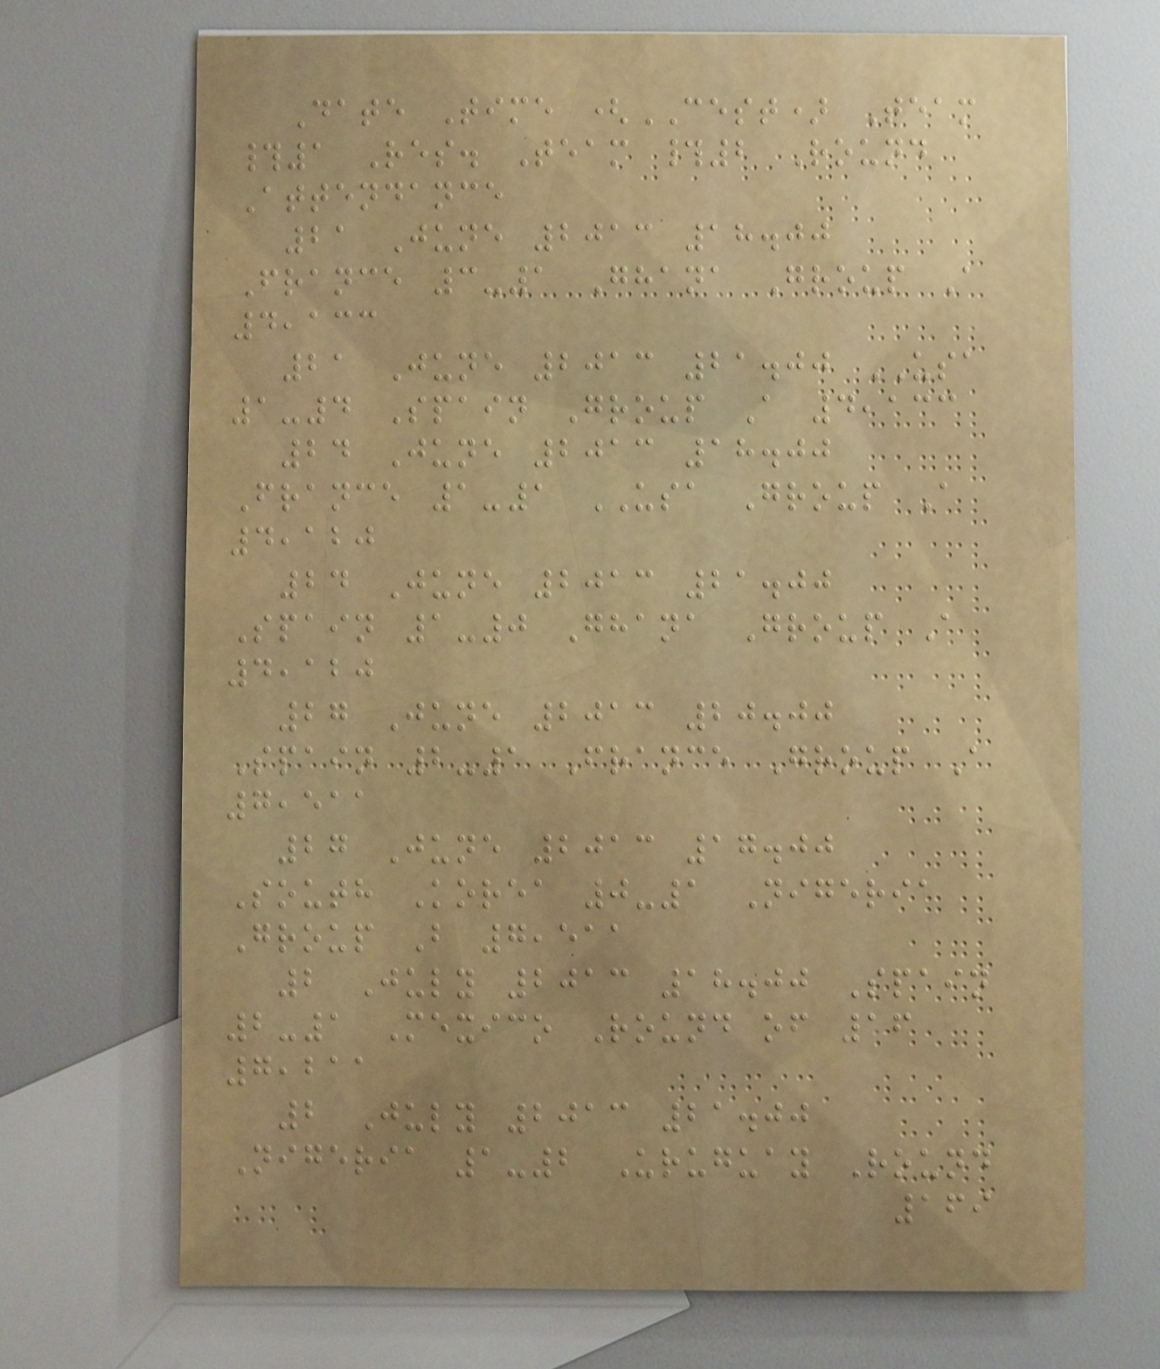Date Time (CEST) Team
#1 Res. Team #2 Round
Attendance
21 June 2013 18.00
France 3-1 Ghana Group A
4,133
21 June 2013 21.00 USA
1-4 Spain Group A 4,133
24 June 2013 18.00
France 1-1 USA Group A
4,120
24 June 2013 21.00
Spain 1-0 Ghana Group A
4,120
27 June 2013 20.00
Spain 2-1 France Group A
7,511
27 June 2013 17.00
South Korea 0-1 Nigeria
Group B 7,511
2 July 2013 18.00 Spain
2-1 Mexico Round of 16
7,211
2 July 2013 21.00
Nigeria 1-2 Uruguay Round
169
